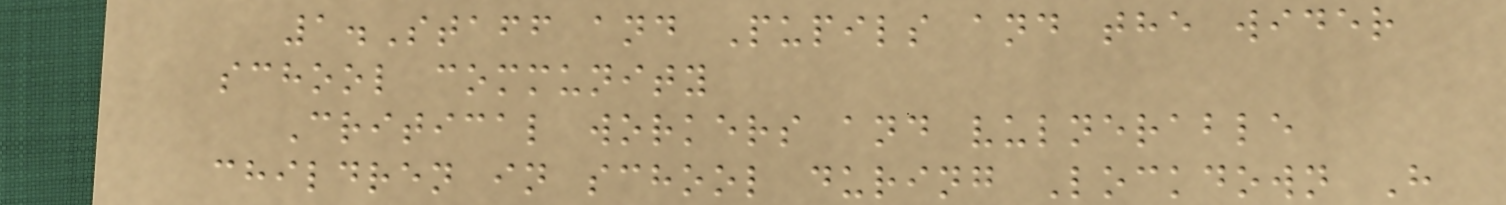1.Staff and Pupils and the wider
school community
Critical workers and vulnerable
children in school during Lockdown H
